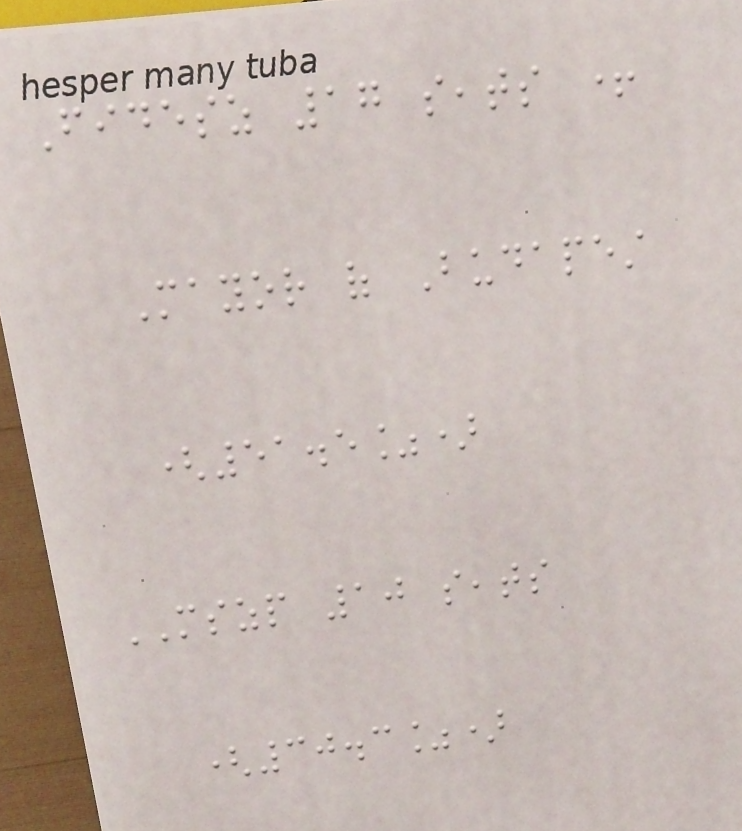Fidesz 17 seats +
Mayor of Budapest
(51.5%)
MSZP 10 seats
(30.3%)
